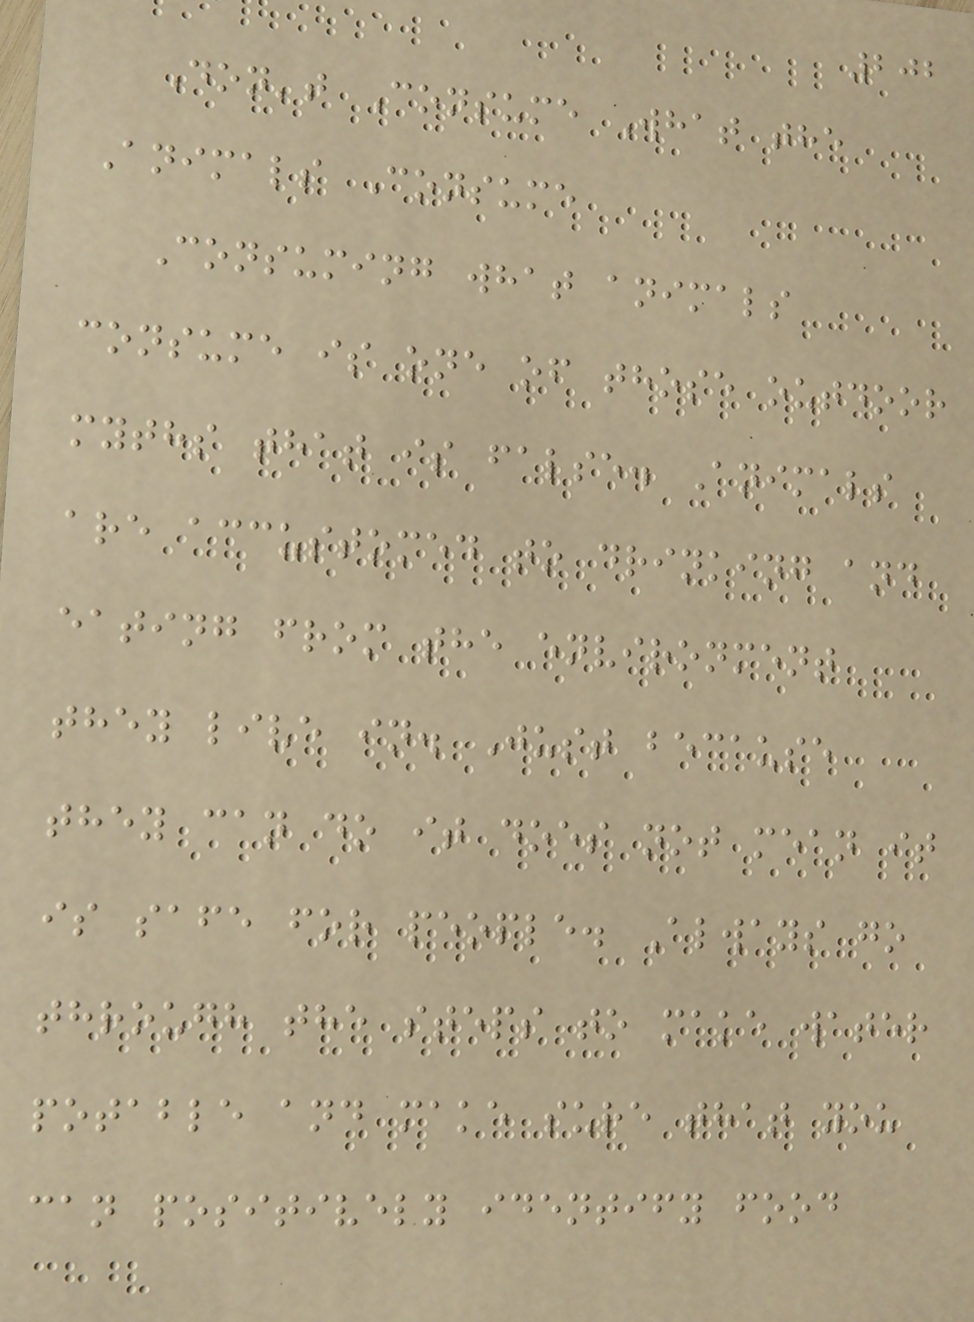202
Don't Consume What the
Animals Consume
Consuming what animals
consume is one of those outdoor
myths that is false. Animals
are accustomed to drinking and
eating from the environment
they live in. Just because
they can do it does not mean it
is safe for people. Always go
through the steps to make water
potable and make sure that you
can positively identify food
